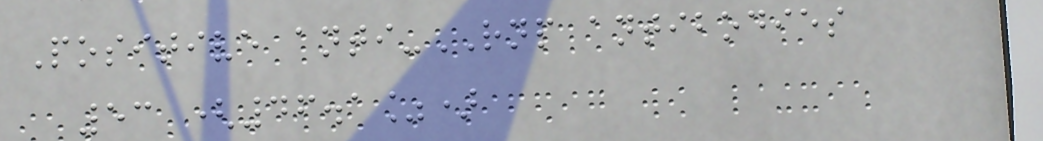Positive anti-RNP antibodies
53 (46.1%)
